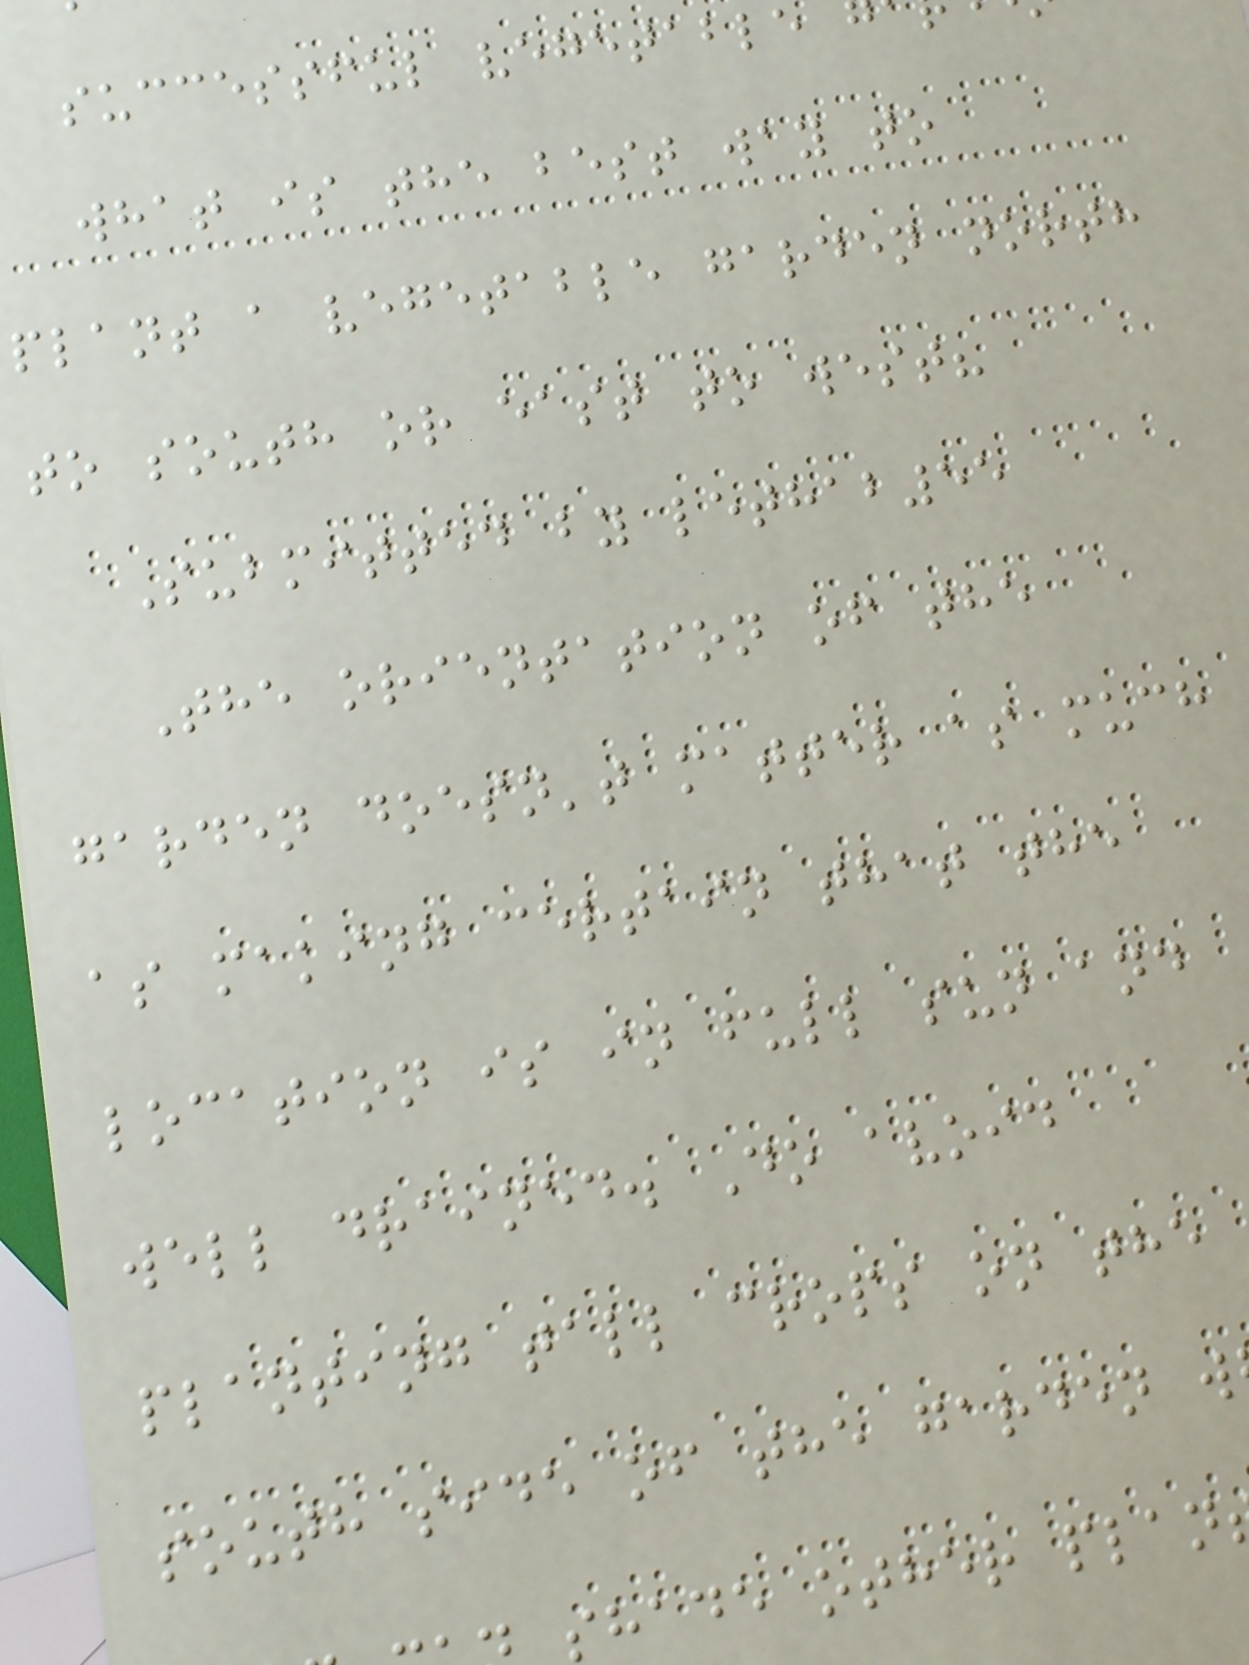successful vegetable
what is the best way to
plant a vegetable garden north
to south or east to west?
Submitted by lethab55
The orientation of the
garden doesn't matter as much
as making certain that the
location is in full sun and
well drained. Do avoid
planting tall crops on the
south side of the garden w
shade other plan
